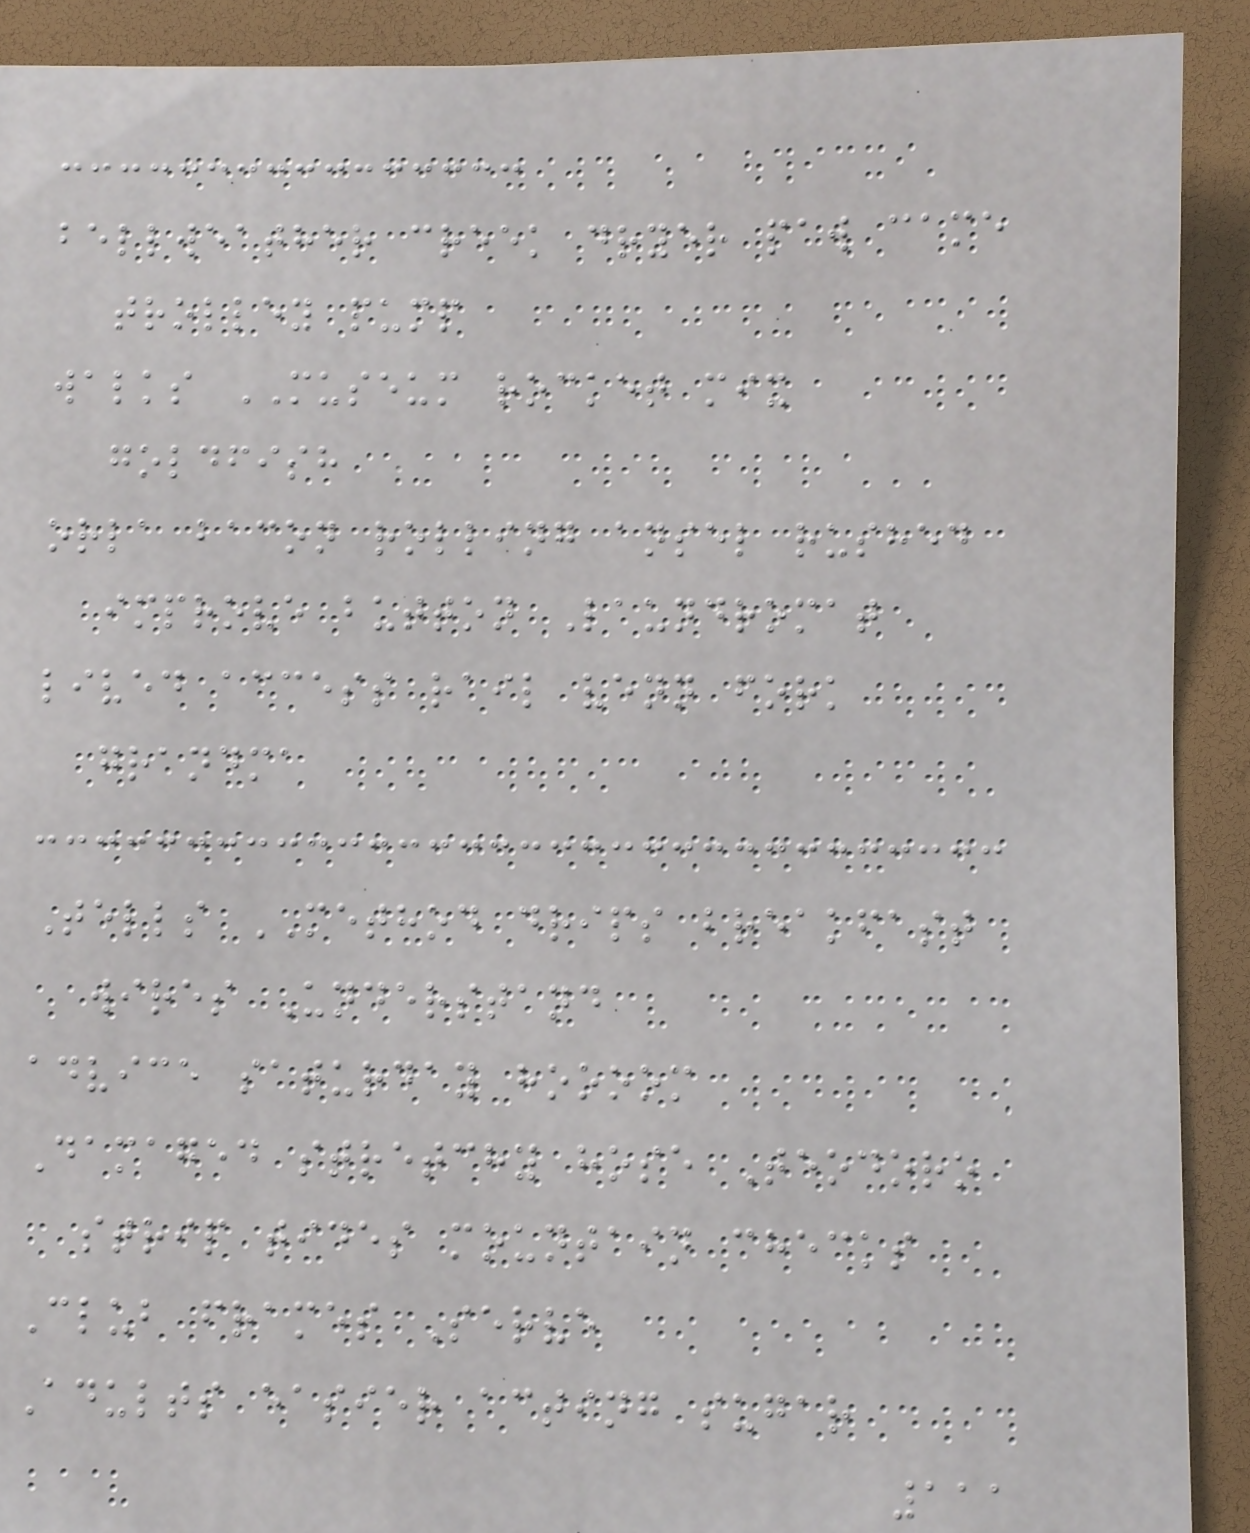bellweather creek dryer paw came
trolley pump
walks MUSEUM rocket mix
goldfish
orla bacon rolling ansel rushed
improve button Laundromat
lived access rail venn fork
grandma
Tells METHOD drips breakfast
wires Understand
advice saturday hoooom
Damaged stretchy hose Teodoro
strip tides mountain checks
Club frames Serve
Adults easier acting sugar
111
